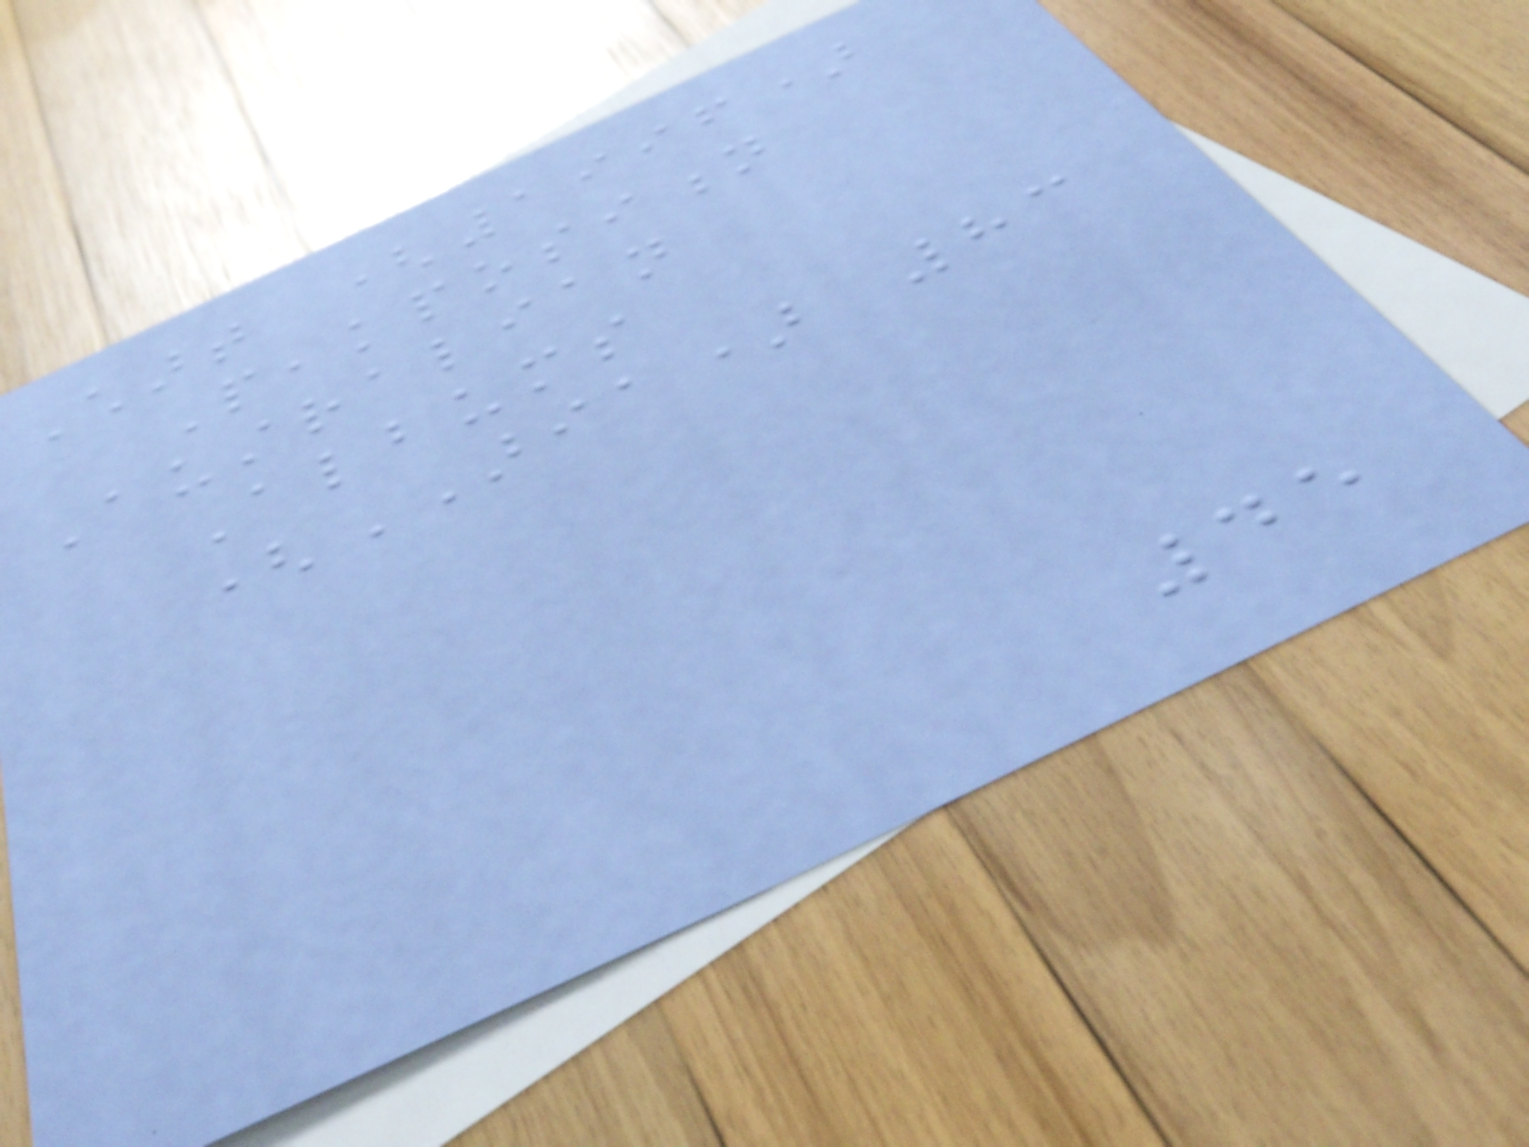Chart (1996)
Peakposition
Australian
Albums
(ARIA) 83
45
